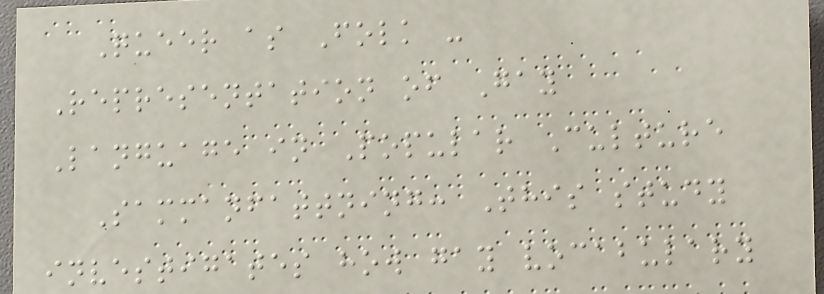Queer as Folk -
Representation of Gay
Language in Popular Culture
Sammanfattning: This study
investigates how gay vocabulary
